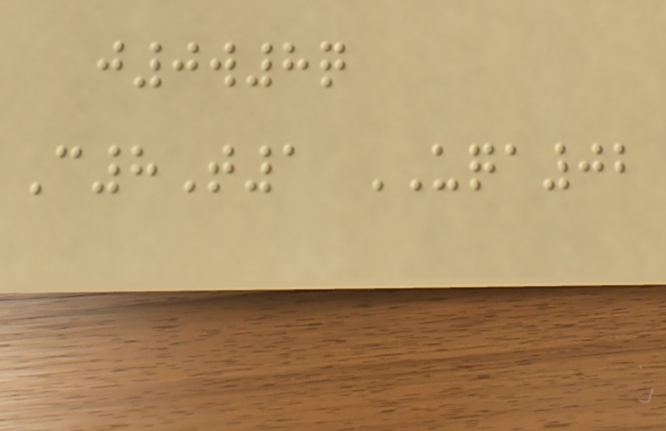j0w8q
C8T1 UQA02
